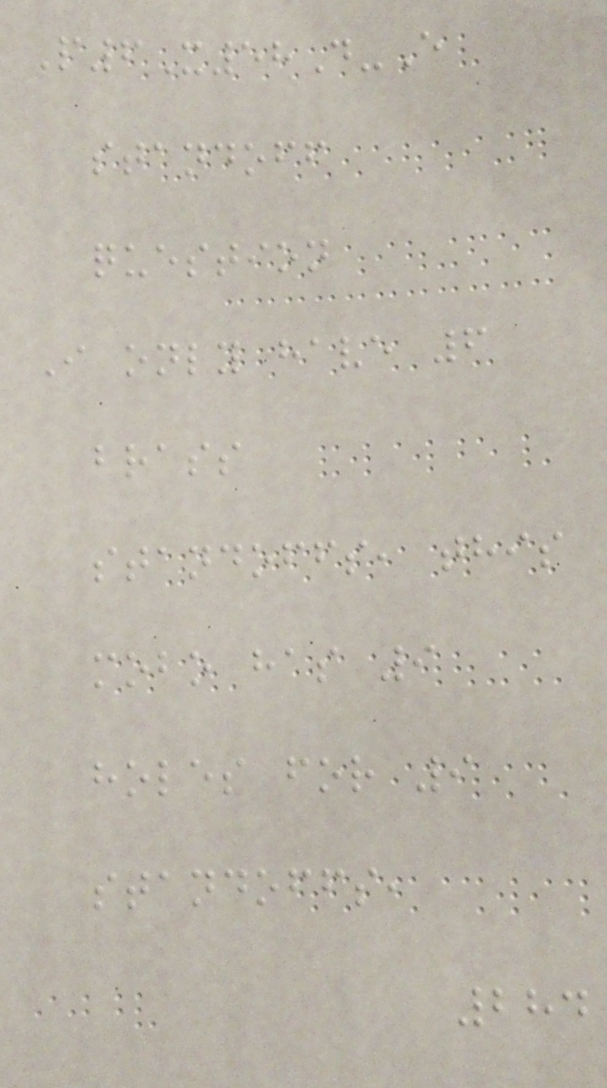P6X58D-E
standoff
question
I only have 6
brass
standoffs, this
mobo has 9
holes for 9
standoffs,
284
